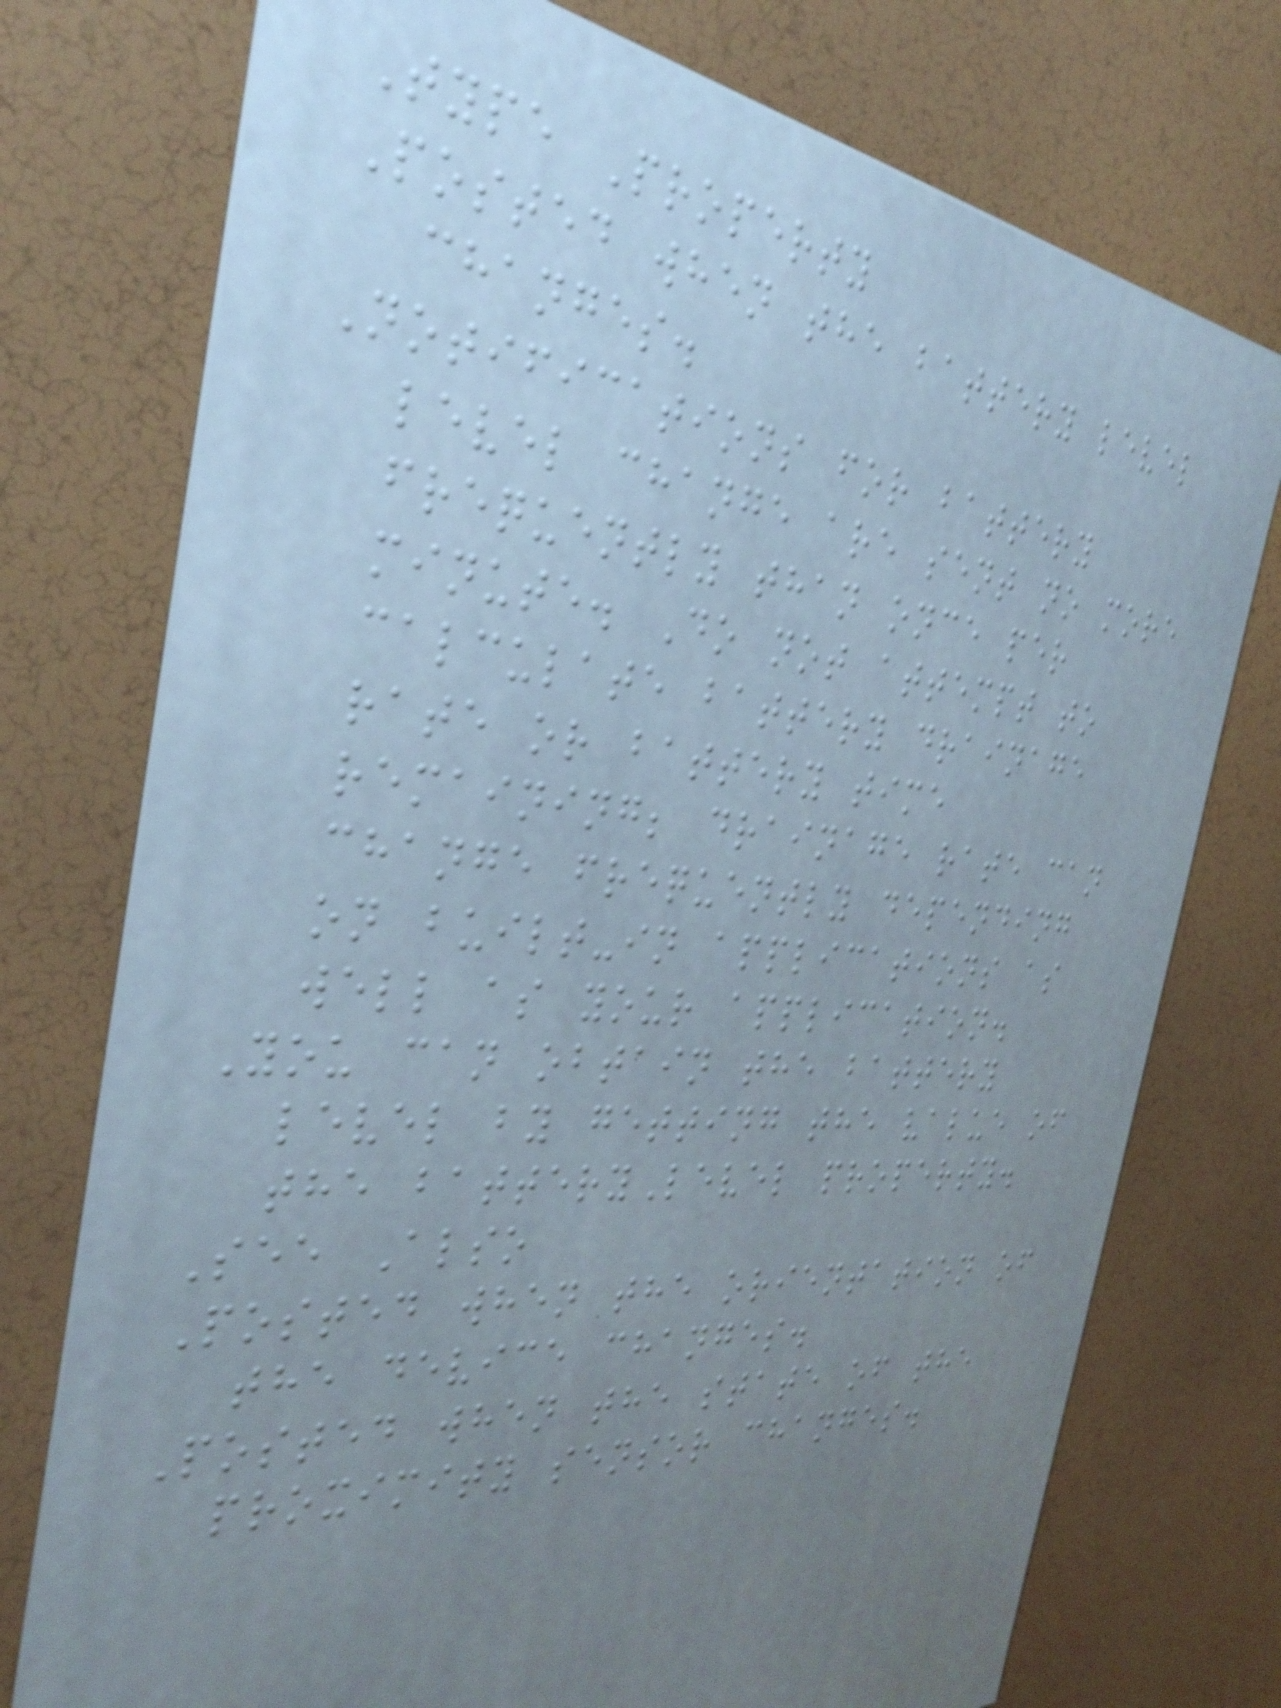Type Property
Posted when the battery level
changes.
Notifications for battery
level change are sent no more
frequently than once per
minute. Do not attempt to
calculate battery drainage
rate or battery time
remaining; drainage rate can
change frequently depending
on built-in applications as
well as your application.
You can obtain the battery
level by getting the value of
the batteryLevel property.
See Also
Posted when the orientation of
the device changes.
Posted when the state of the
proximity sensor changes.
